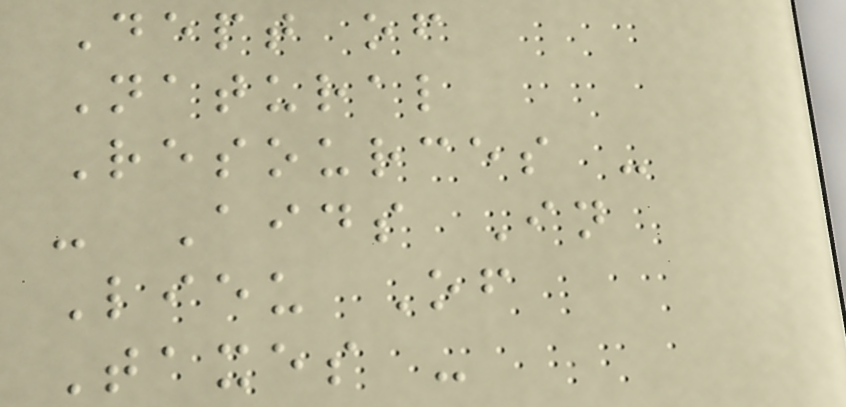Dept of
Natural
Resources -
- Aids In
Lieu Of
Taxes -
